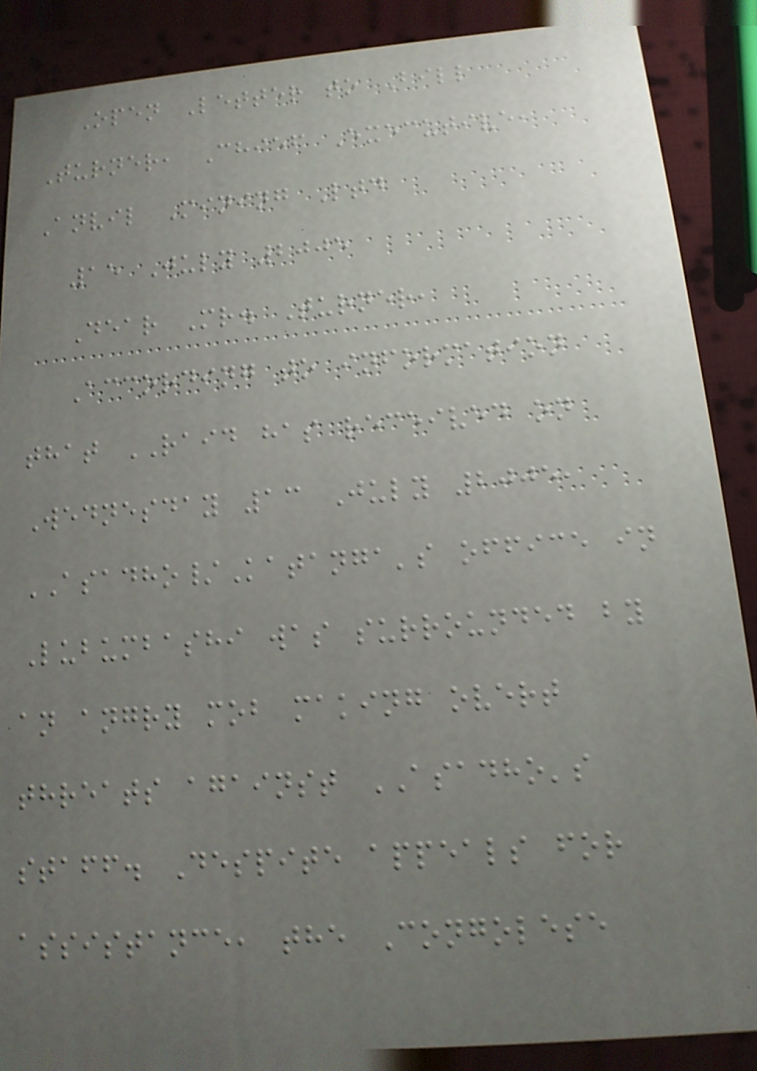Open Letter to Bill
Turner, Chief Executive,
Anvil Mining Ltd
15 July 2005
Dear Mr. Turner,
According to information
that RAID has received on
Wednesday 13 July 2005,
ASADHO/Katanga's office in
Lubumbashi was surrounded by
an angry mob making overt
threats against ASADHO's
staff. Despite appeals for
assistance, the Congolese
